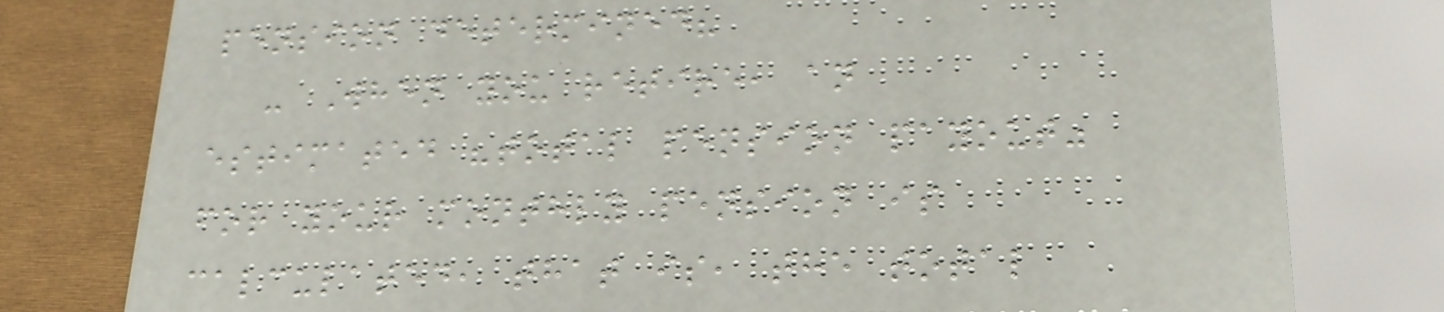pension determined?
- When you retire, an
estimated "total pension payout"
for your monthly pension is
calculated, that is, the total
